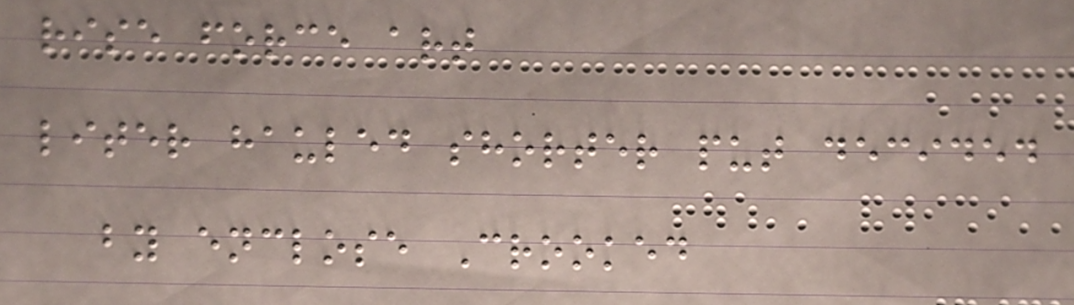rise force art
liter hauled shorter put decided
by enclose Crooked
